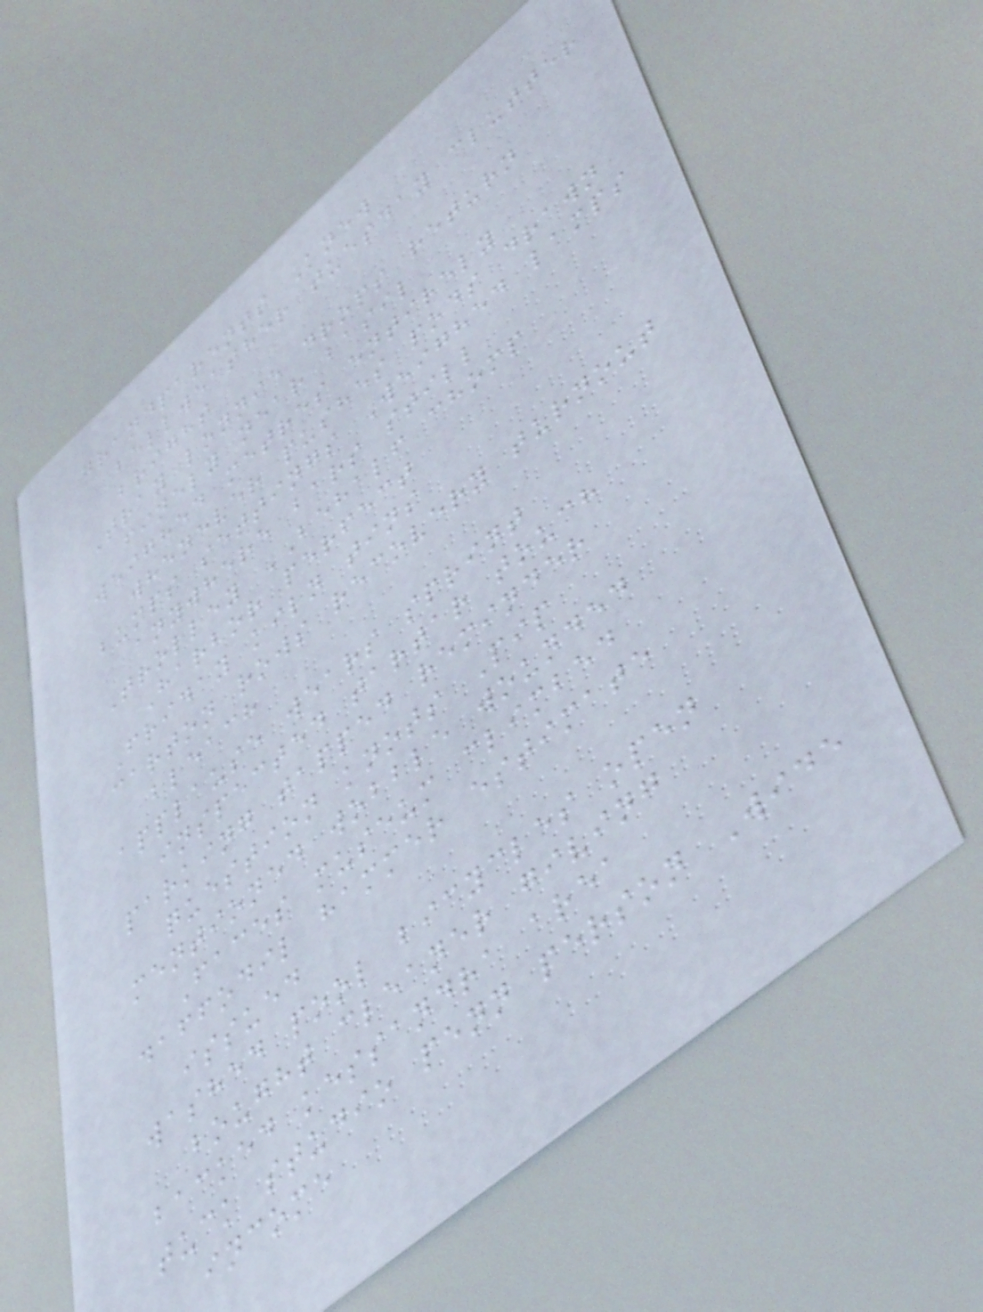grandparents Knew
bellweather tuesday clutter
bright
Tray lonnie drops return
finely near basil
weighed metres entirely
whenever pushes pods drawn
bumps settings Weighed lamps
anywhere bars still
Trolley BEHALF chomp
Harbor perfect
Friday kiln tins
carton rows recovery turnout
bleach
applause wears sprint
inspected tartar touch
parking tapped reminder
question knots Pip
mentioned wobble wounded
Faces museum climbed
daffodil hammer estimate
issued
washed pool bicycles open
bought cleaner giving
backed kessandra area
tuck studio penn person Wide
income
